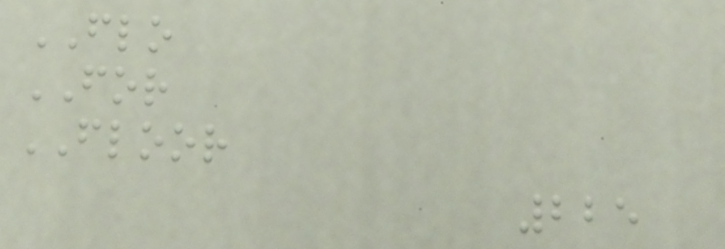FLO
FOR
FLOOR
225
